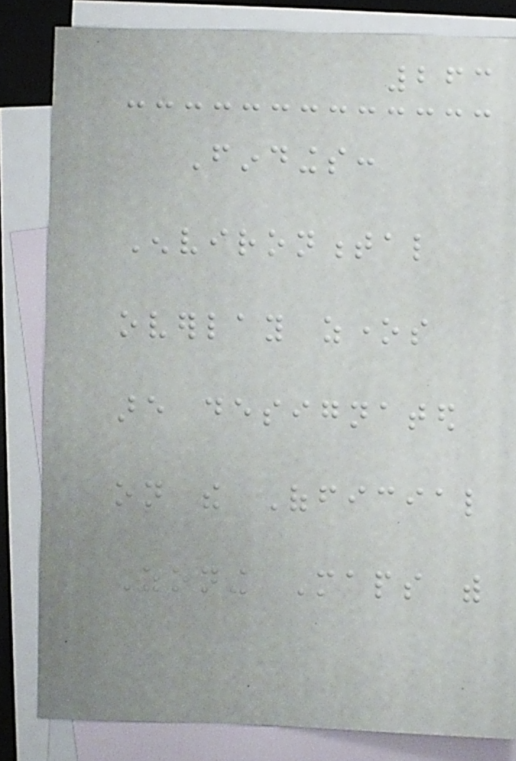263
Findings:
Environmental
overlay zones
are designated
on the Official
Zoning Maps with
